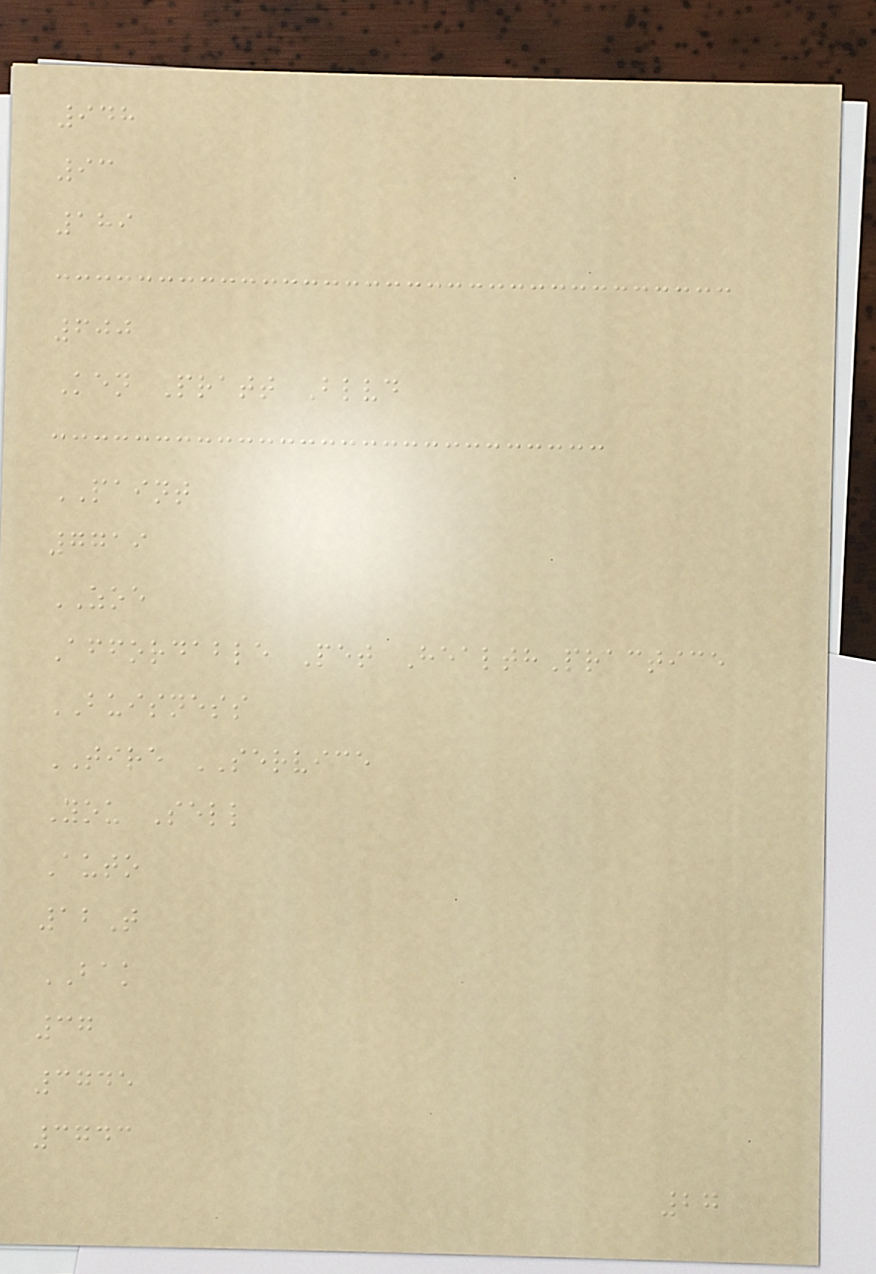948
93
189
600
Ken Pratt Blvd
PAINT
7719
ZOE
Affordable Pet HealthPractice
BUISNESS
TIRE SERVICE
You Sell
Auto
12T
BAK
37
3745
3743
27
